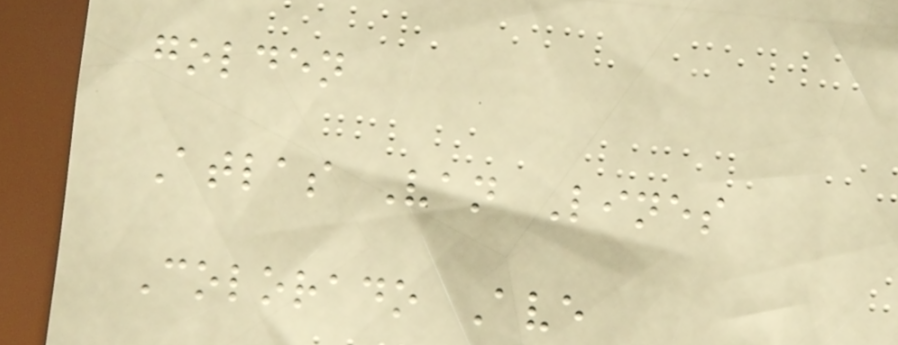golden
Atlas Van Lines
Colorado Ave
